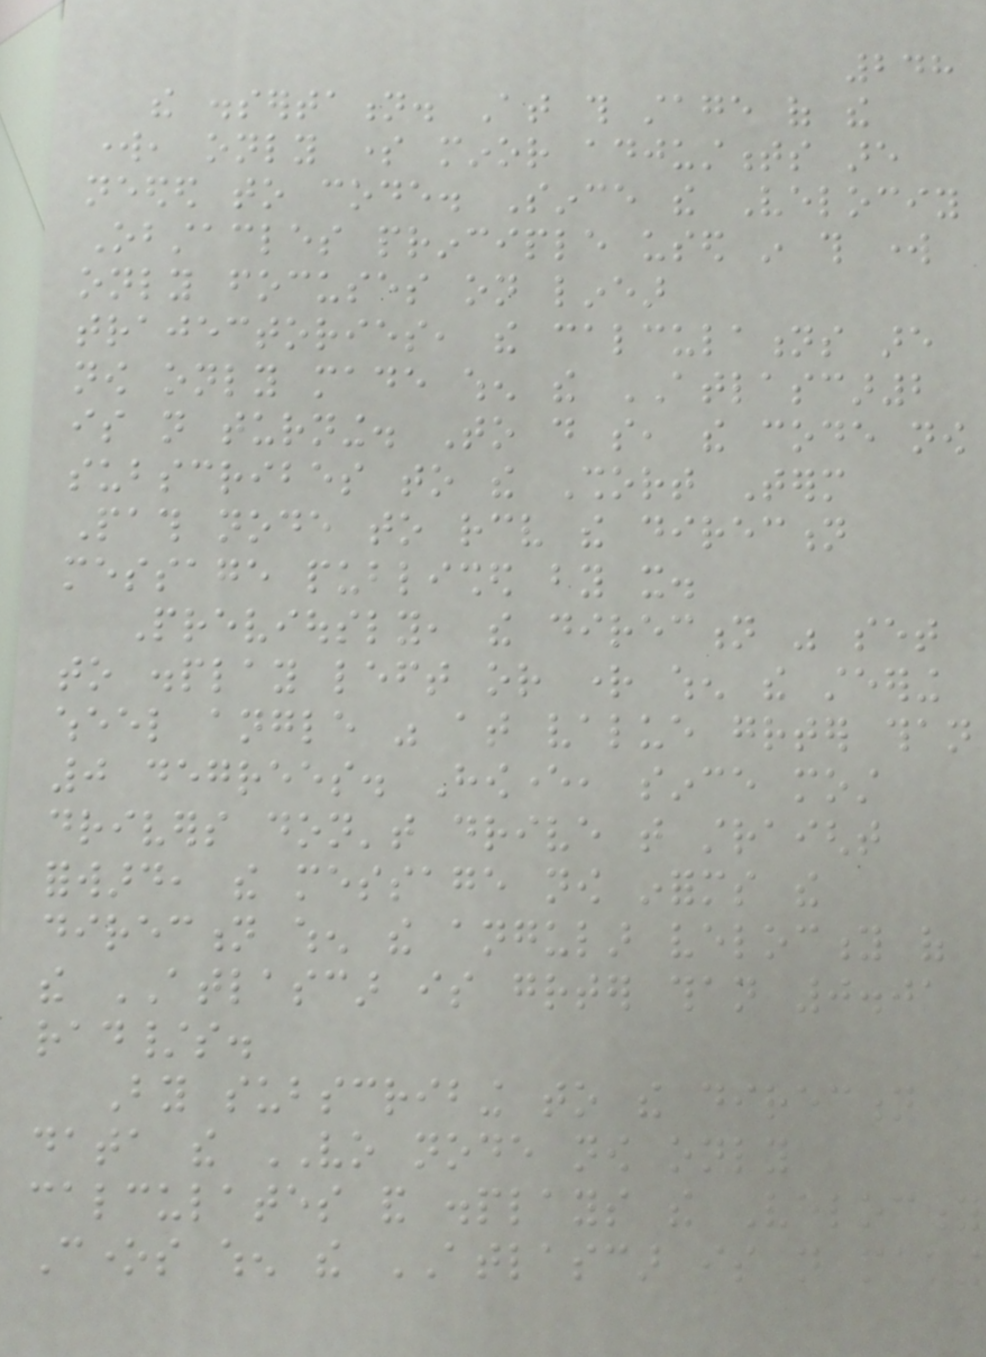248
the dissertation. At this stage of the
work, only some minor adjustments are
needed to code. Since the Velociy
Obstacles principle used in this work
only focuses on linear
trajectories, the calculations are
now only made when the ATLASCAR2
is not turning. To do so, the code now
subscribes to the Short Term
Path node to receive the direction
message published by it.
Previously, the direction was set
to display left or right when the steering
wheel angle was at value greater than
0 degrees. However, since most
drivers don't drive that straight
forward, the message now informs the
direction when the angular velocity of
the ATLASCAR is greater than 0.01
rad/s.
By subscribing to the direction
data the VO node now only
calculates and displays the Velocity
Cones when the ATLASCAR is not making
